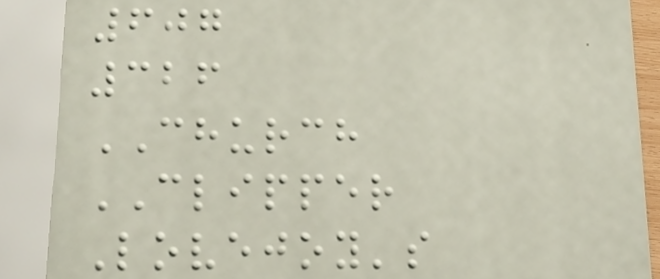607
326
CHURCH
CLIPPER
Lovejoy's
